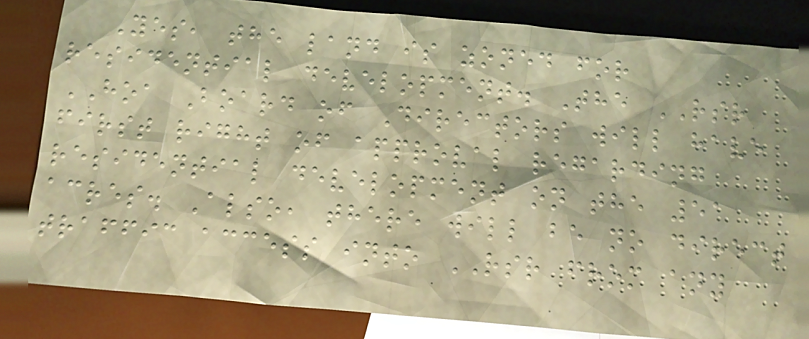Yes, the land is zoned for
residential development. The RSR
HOA Board of Directors will have
first right of approval regarding
residential development on the 51
acres. Also, there will be no direct
traffic access into RSR from any
